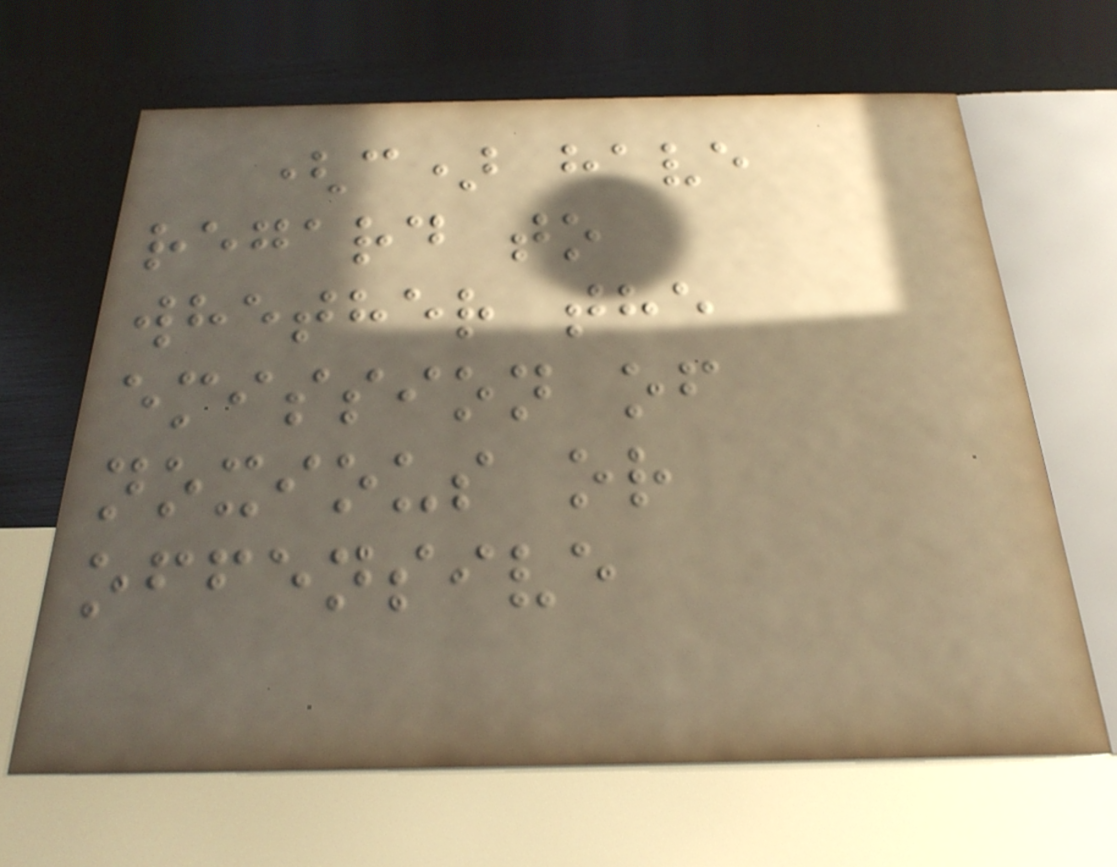(c) have
regard to
whether the
emission of
noxious or
offensive
